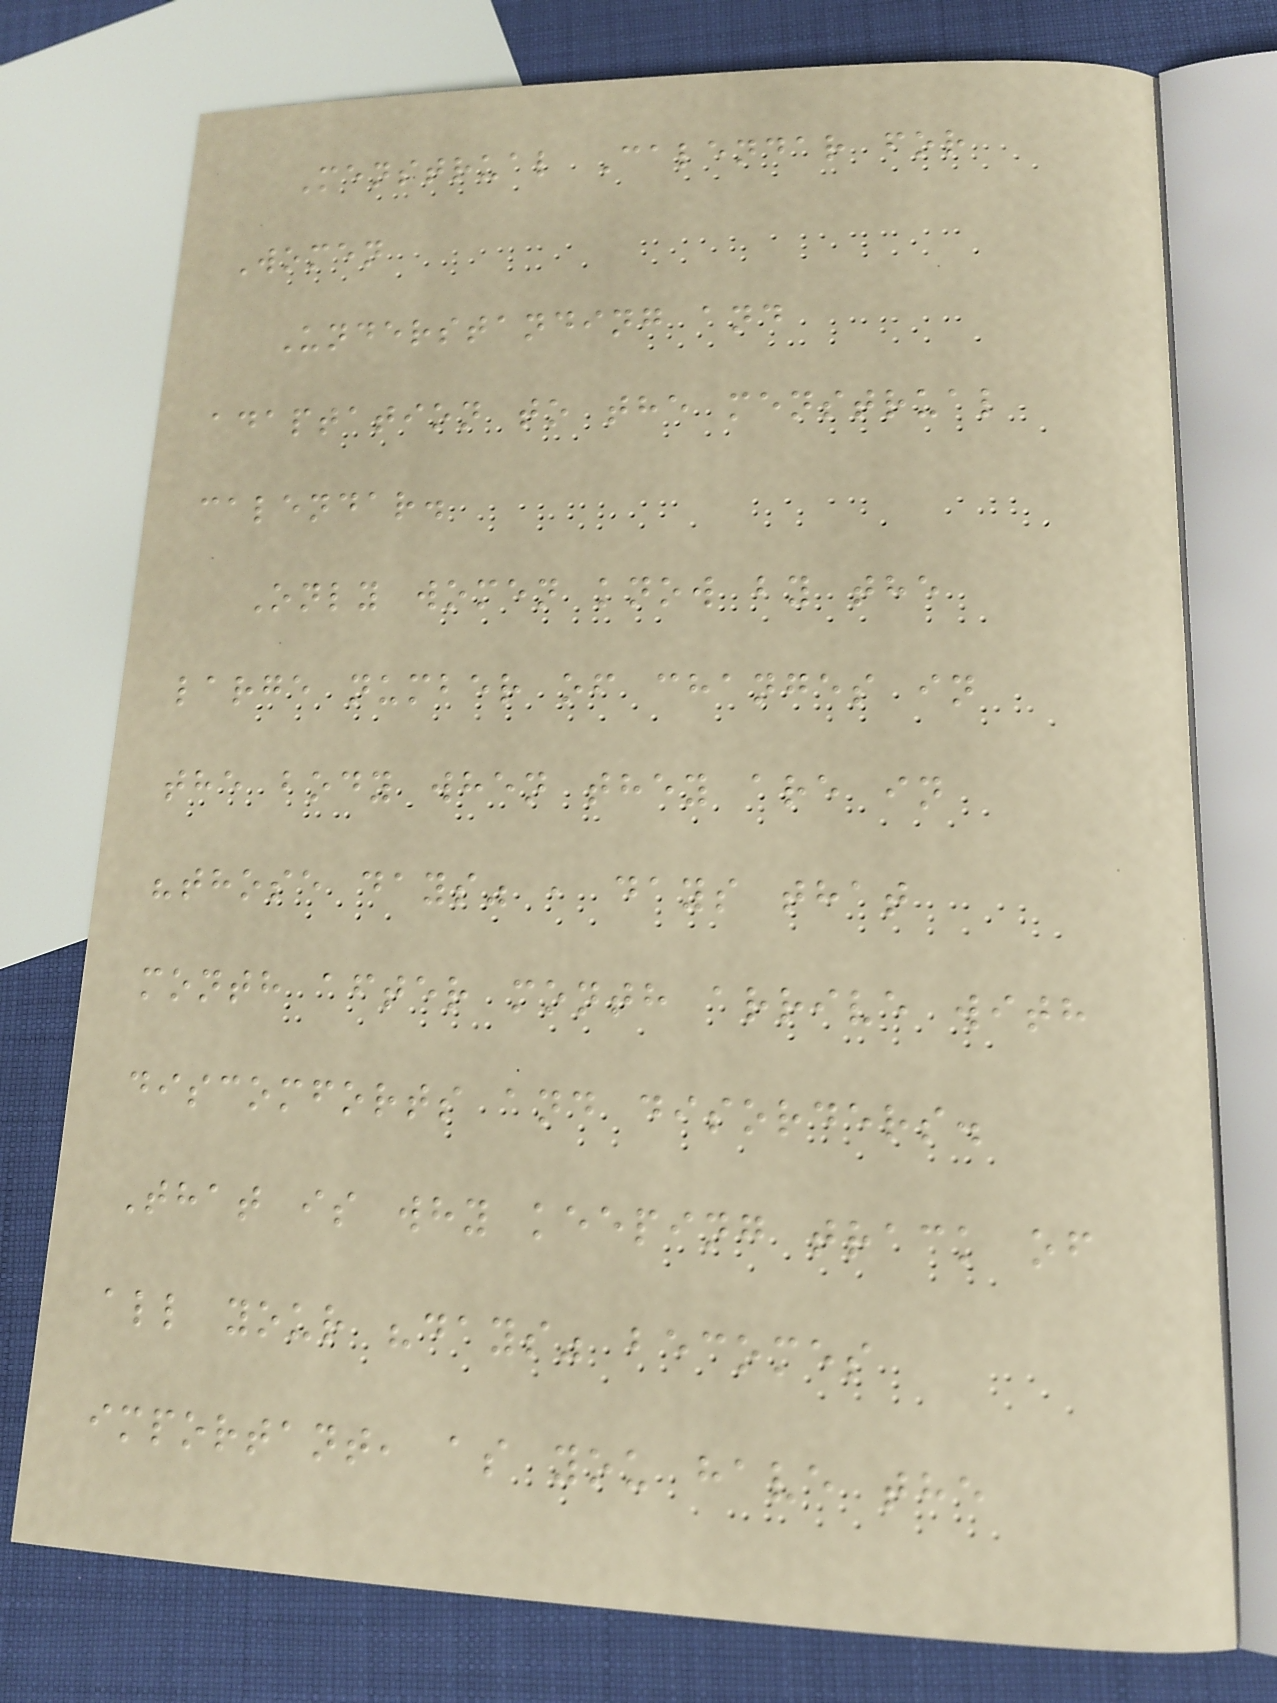Menstrual Calendar for
Women
Understanding and
adaptation to the menstrual
calendar.
Only women know by the
large number of changes in
the body when they are in
"those days" , days that
month after month arrive with
discomforts and disorders.
That is why keeping track of
all your "days" becomes
important, as you have the
